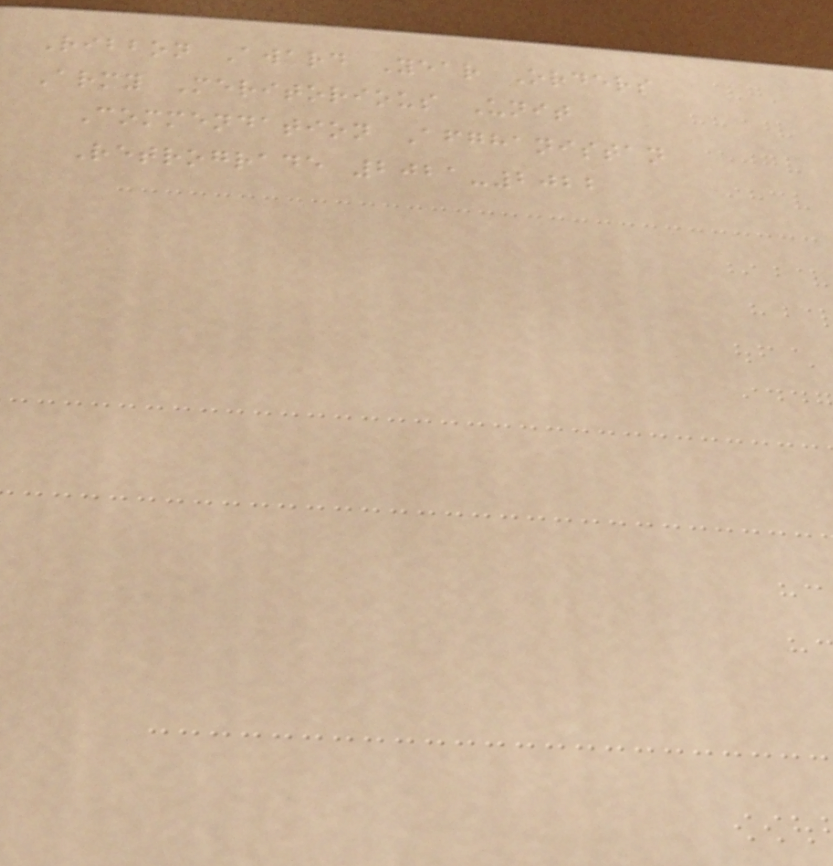Ribbon Award Year Orders
Army Meritorious Unit
Commendation Afghanistan
Retrograde 2021-2022
